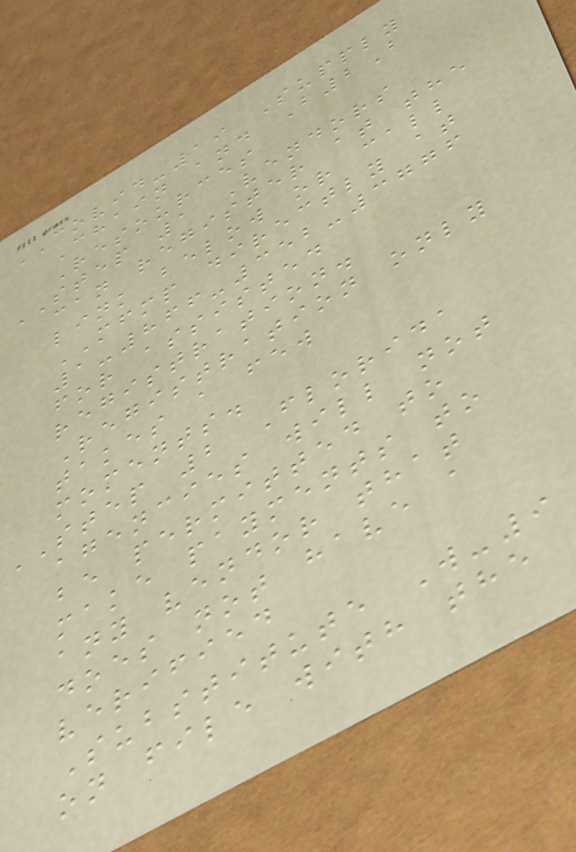COVID-19 Supply
Chain and B2B
Resources
STEP 1 Vendors
can register at the
link below or call
MFMP directly at
1-866-352-3776
for assisted
registration.
Registration only
takes a few
moments.
STEP 2 Florida
agencies will not
be permitted to
make payments to
any vendor that
does not have a
verified
Substitute W-9
on file with the
